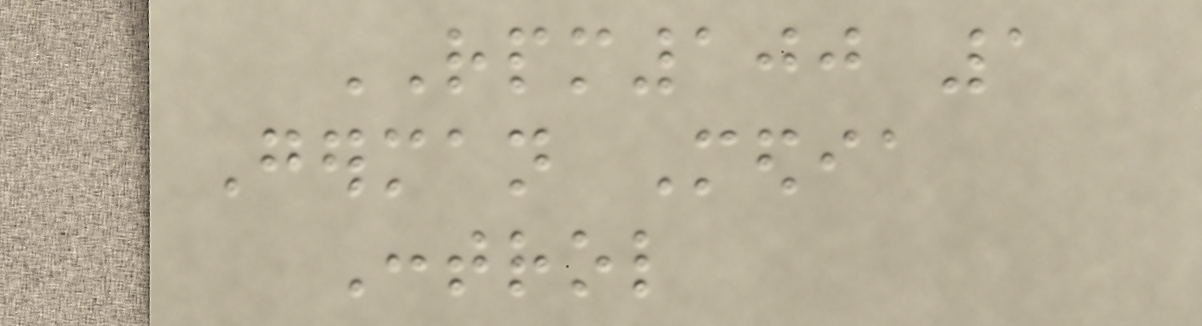RPM100 1
German Media
Control
